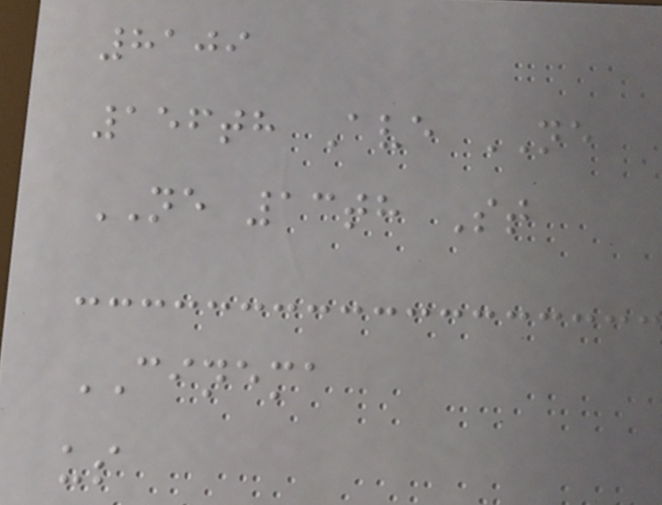8109
156th Ave NE
NE 13th St
CINEMA
us
